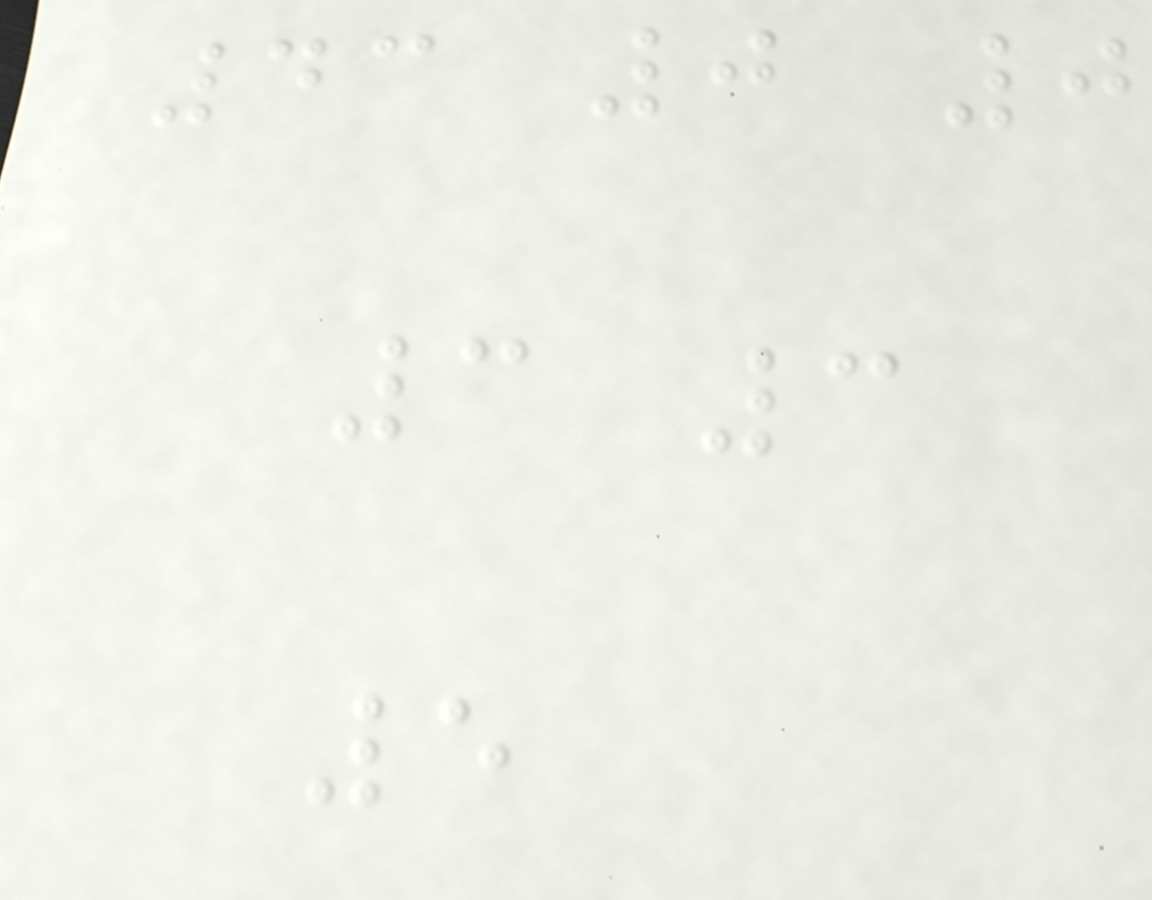43 0 0
3 3
5
